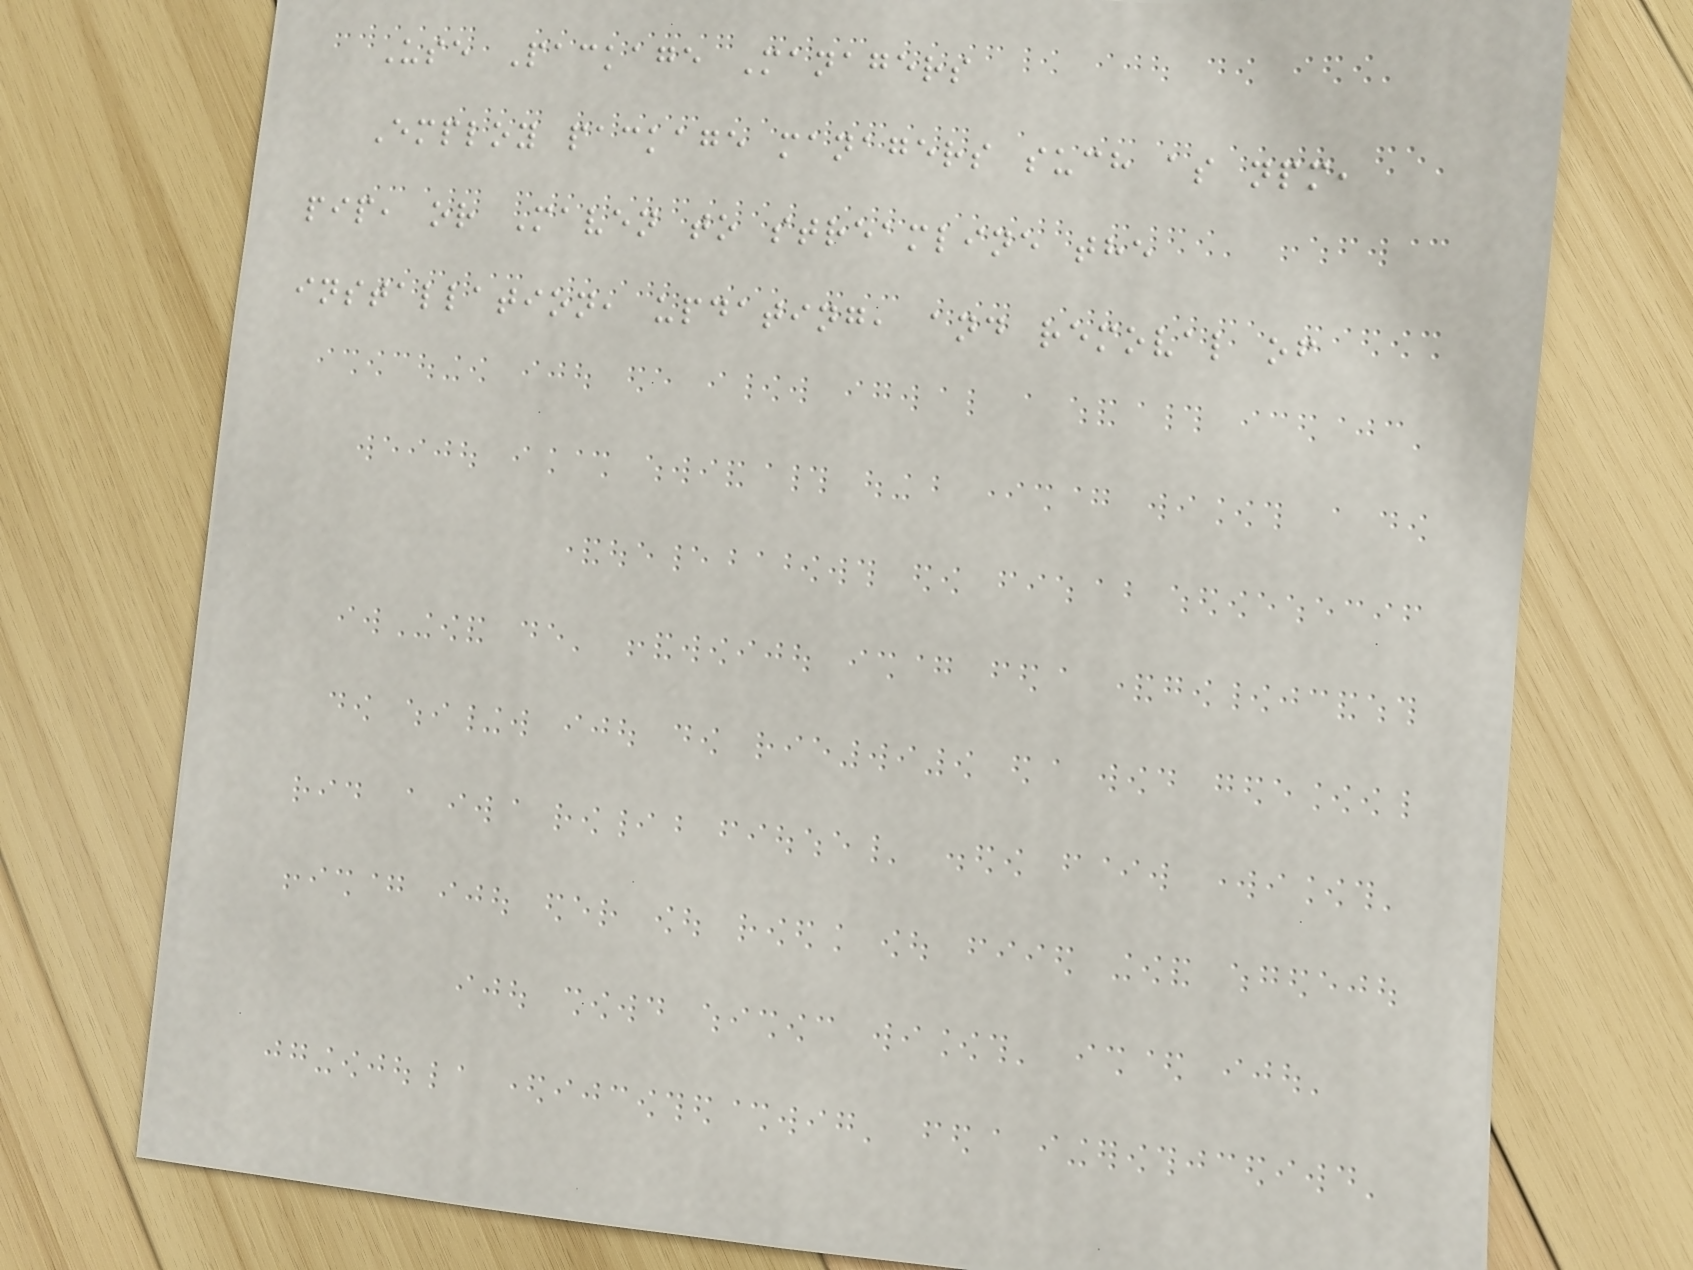Use Package Managers
Employ package managers such as npm,
pip, or Maven to streamline the
installation, updating, and removal of
